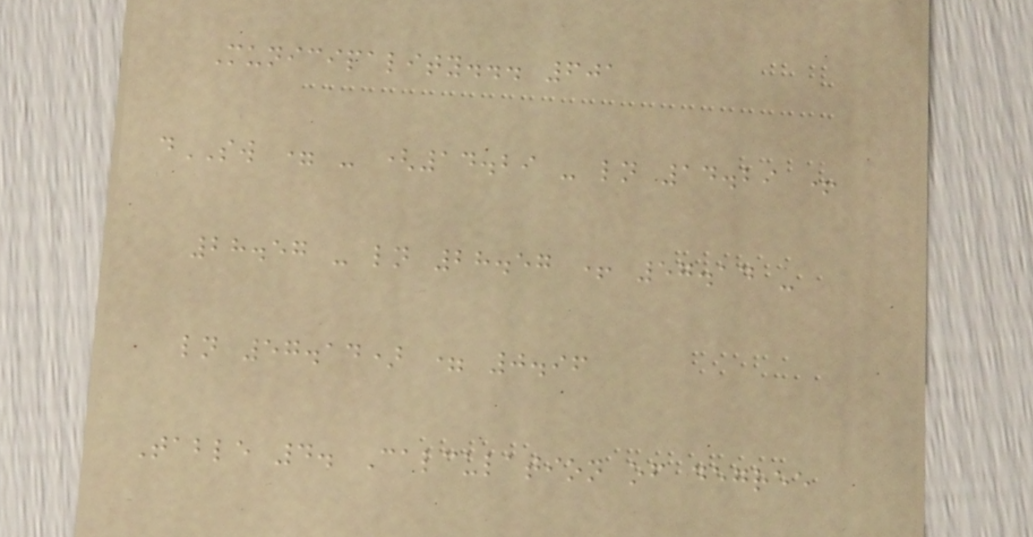Municipality... 601
dSW = - (14.29 - ln 14.29 +
28.57 - ln 28.57 + 57.14 -
ln 57.14) = 0.96
Table 4. Calculation of degree
